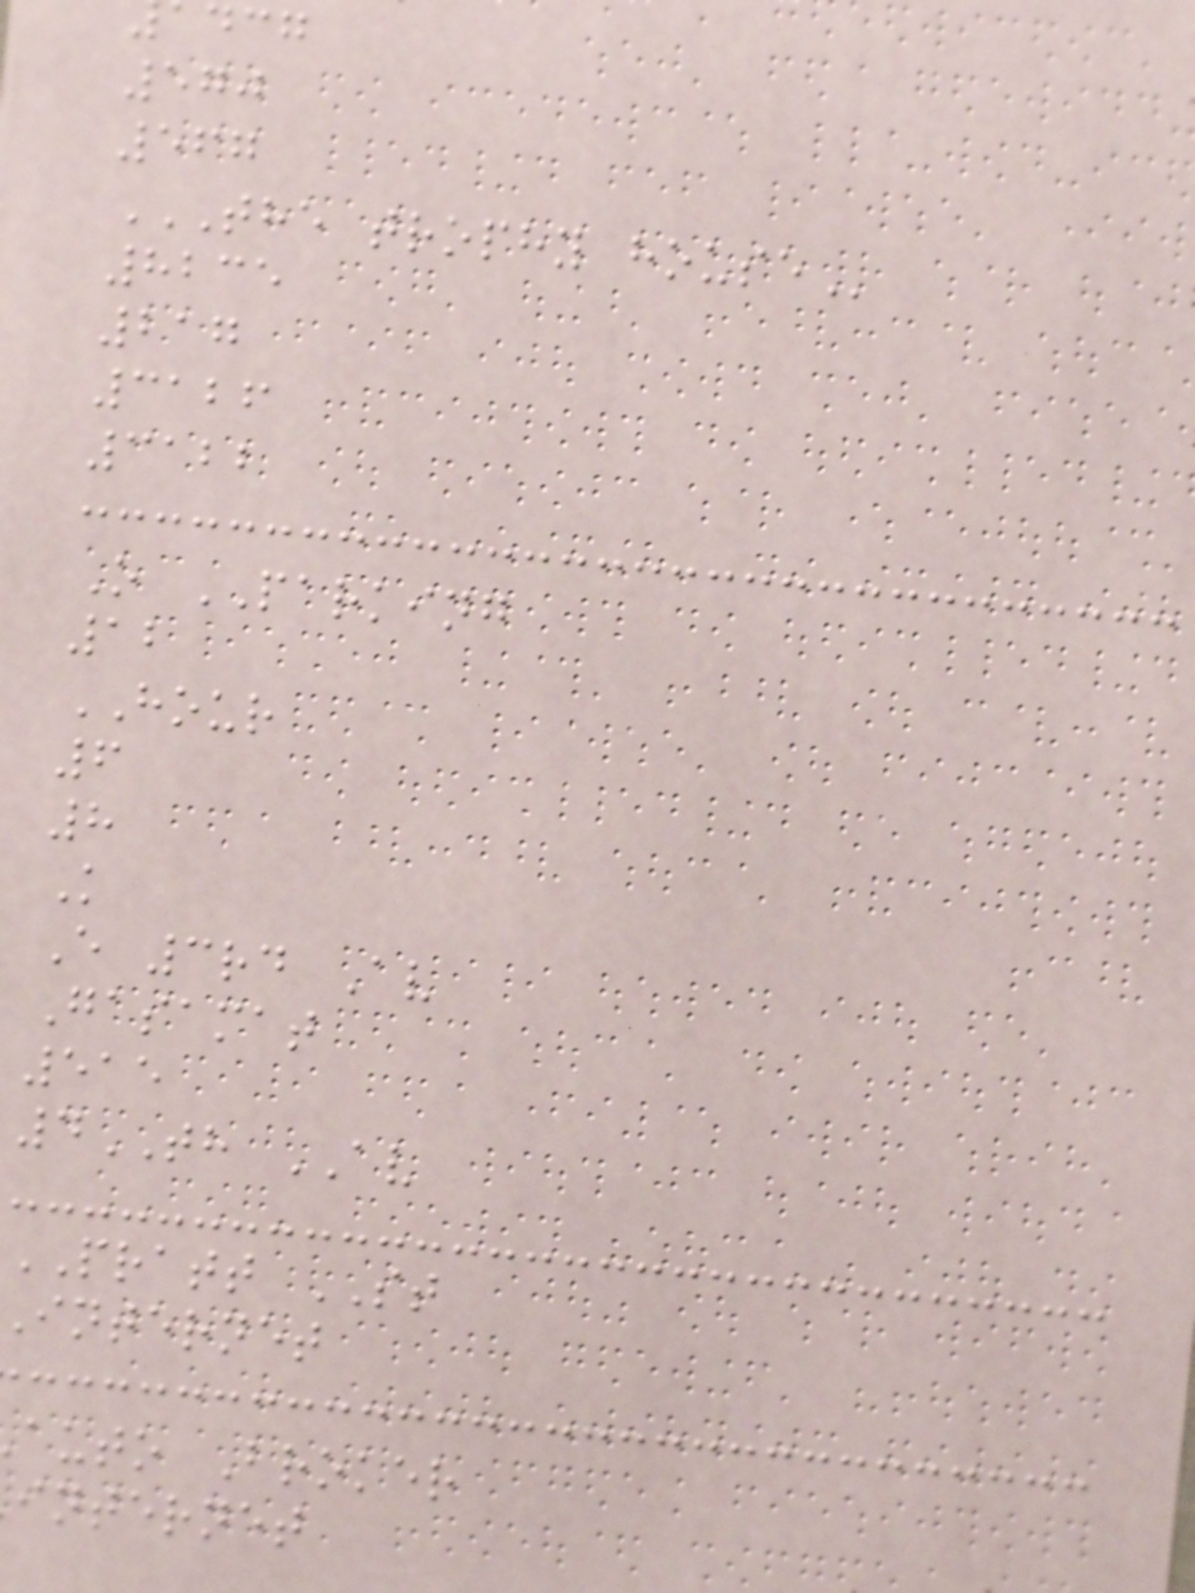570
567
THE TROPHY HOUSE
8235
217
3126
3122
O PARKING
12
HOUR
6
8
K
E 3rd Av
Gasamat
515
4TH AV
PRATT ST
internet
auto Broker
internet
